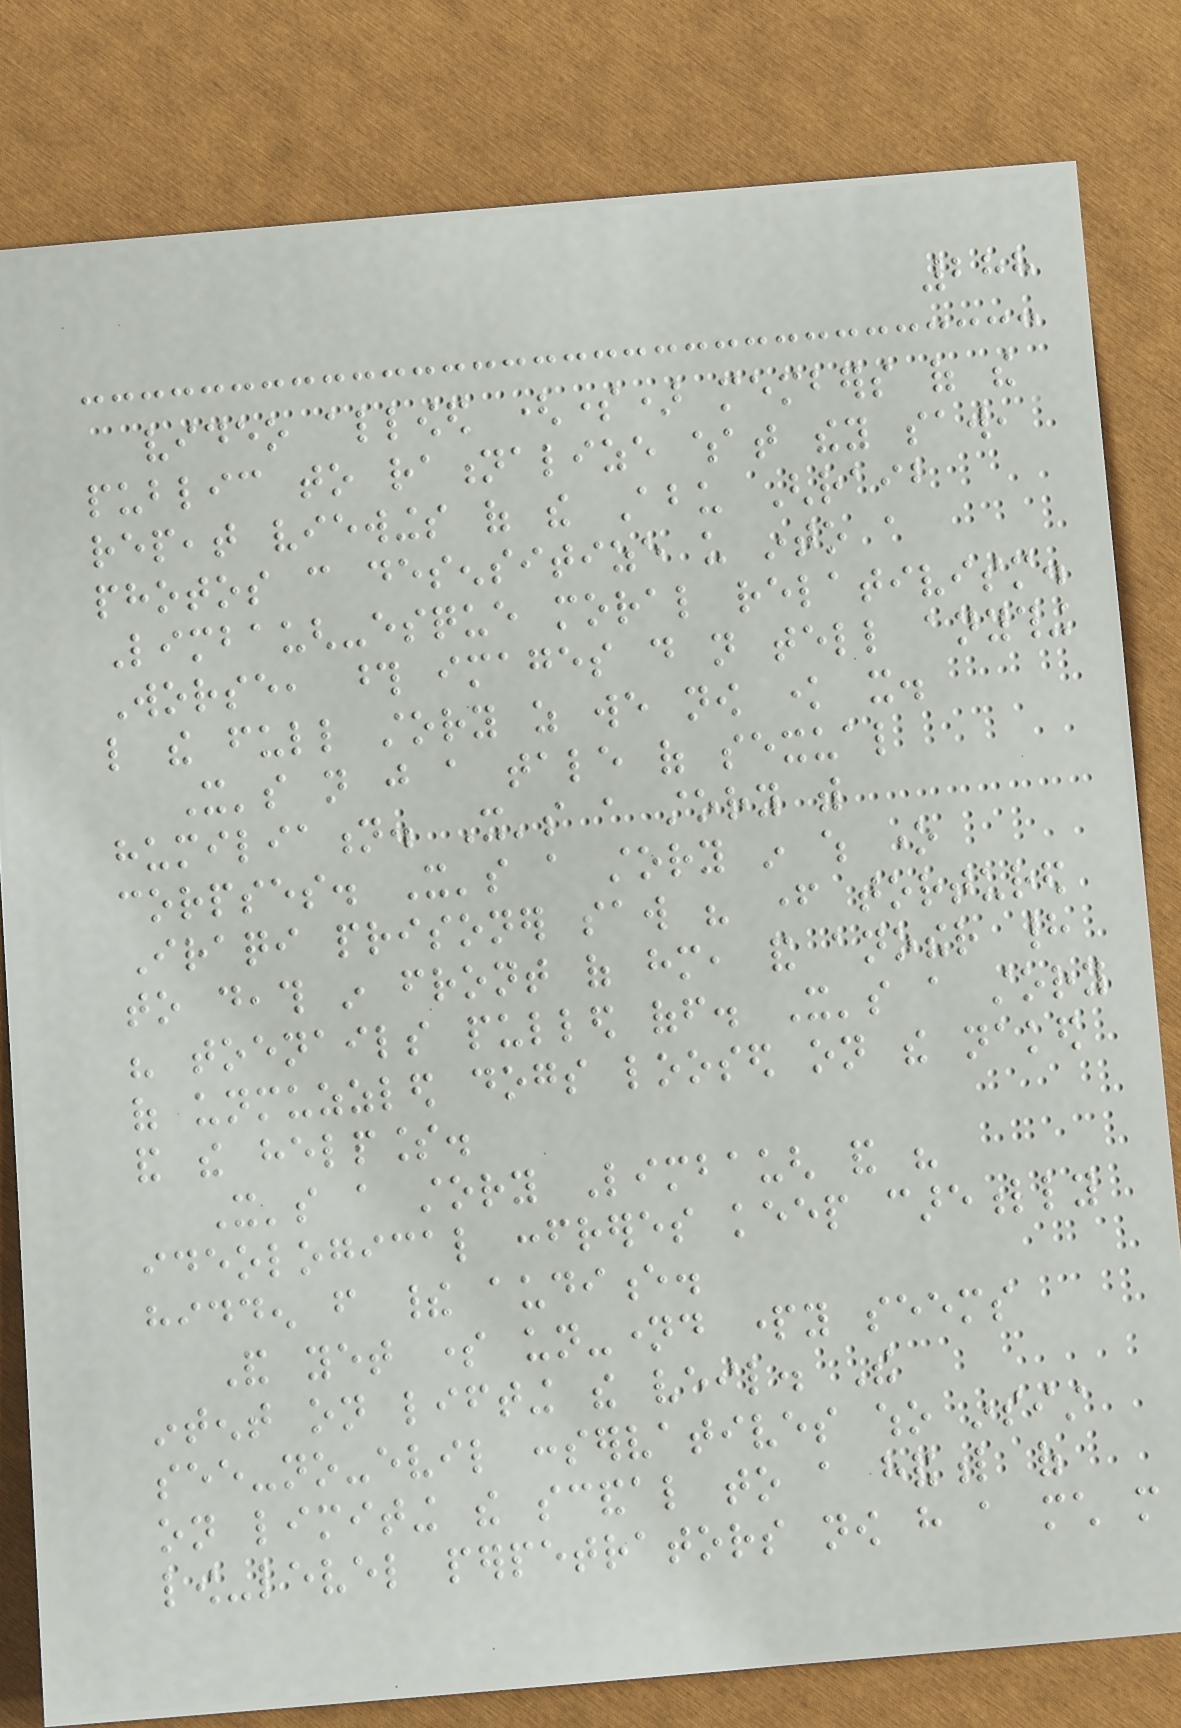288
video allowed (some) members of the
public to rationalize what they saw,
repeat viewings of the Abu Ghraib
photos can desensitize us into a
Limbaugh-esque moral relativism.
Worse, those images do not tell anything
like the full story as we now know it.
It's not just a tale of sexual
humiliation. It's a story with
corpses. It's a story in which one
Iraqi prisoner saw his father tortured
to death in front of him, and another had
his toenails pulled off. It's a story
of unmuzzled dogs loosed on the naked
and the helpless.
It's a story Limbaugh and his
ideological confreres keep carefully
hidden from their audience.
And yet some un-named party seems
intent on lifting the veil. The
see-no-evil conservatives who insist
on limiting the scandal to a handful of
low-level perpetrators now have a much more
